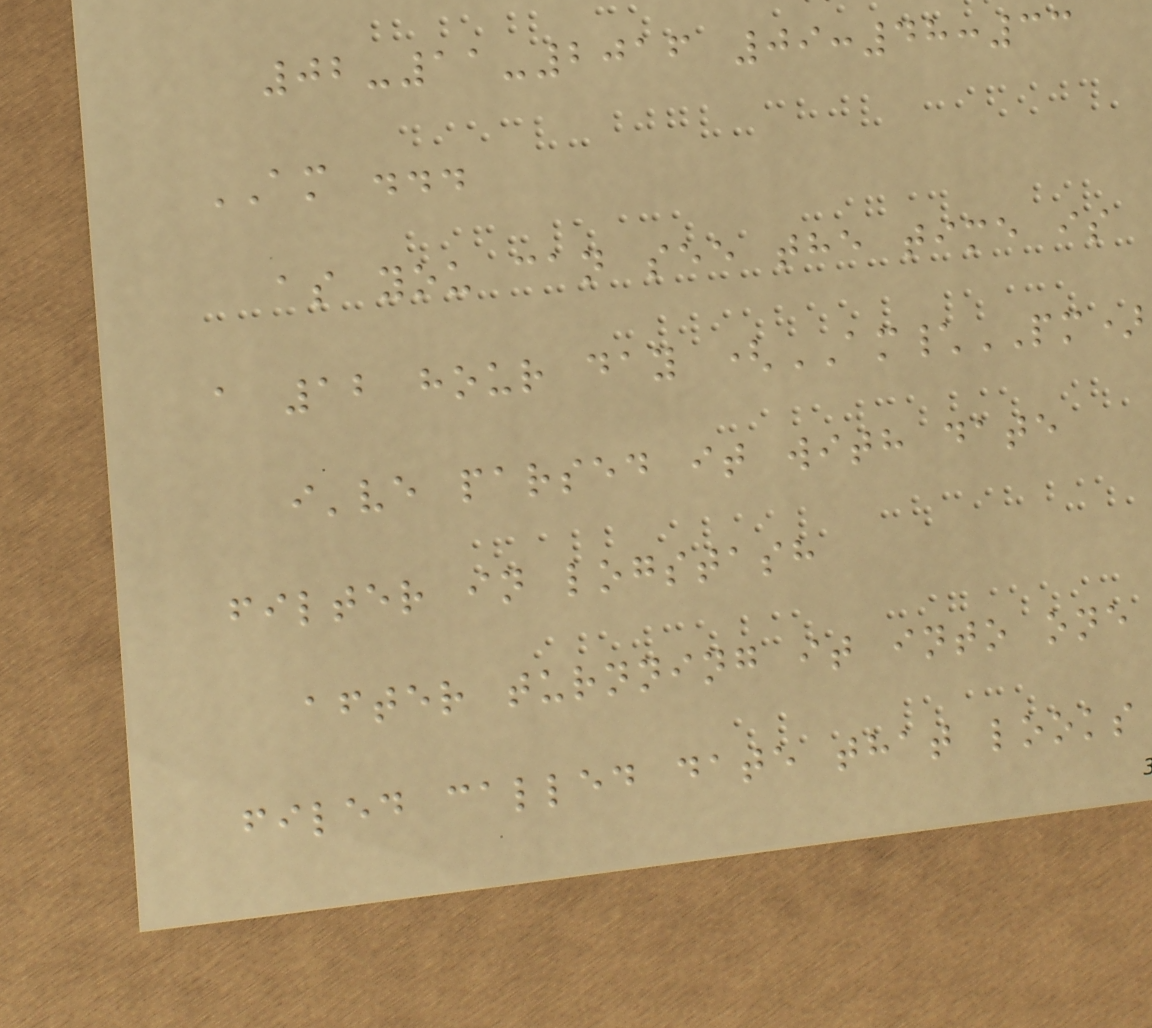02-11-2016 09:48:33
AM ...
as you can see the time is
a 12 hour day (AM\PM)
i've parsed it with date
filter in logstash
after turnning it into one
filed called date that looks
